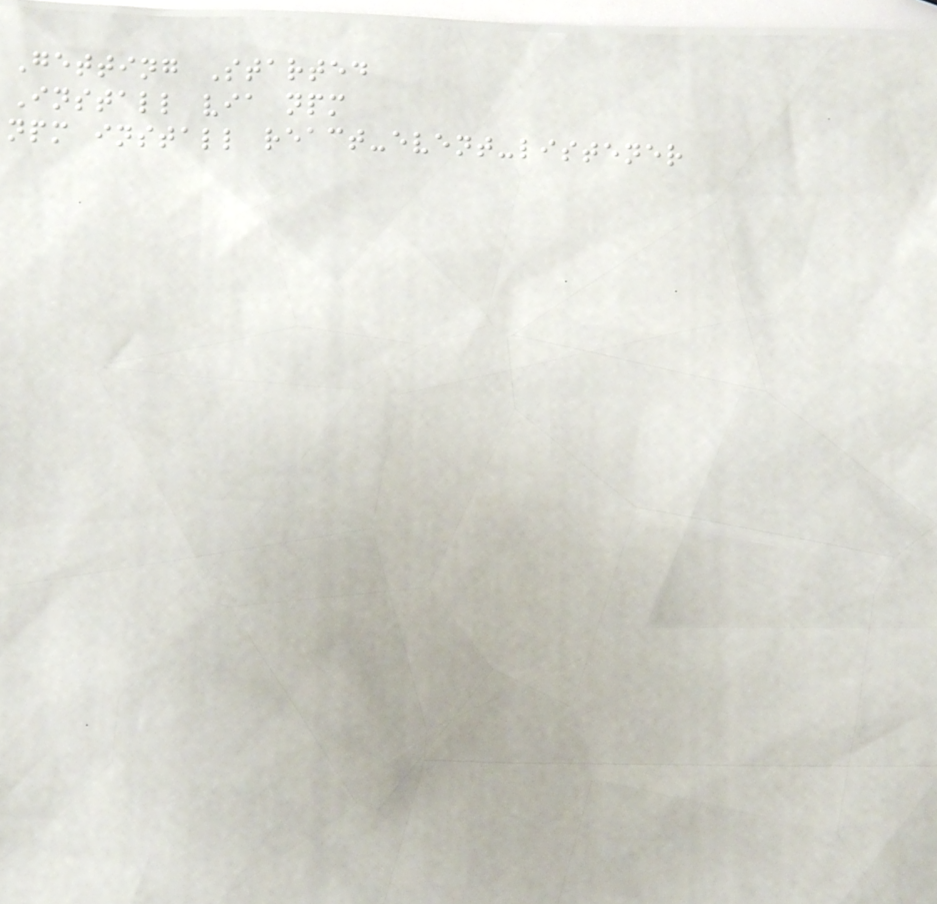Getting Started
Install via npm
npm install react-event-listener
